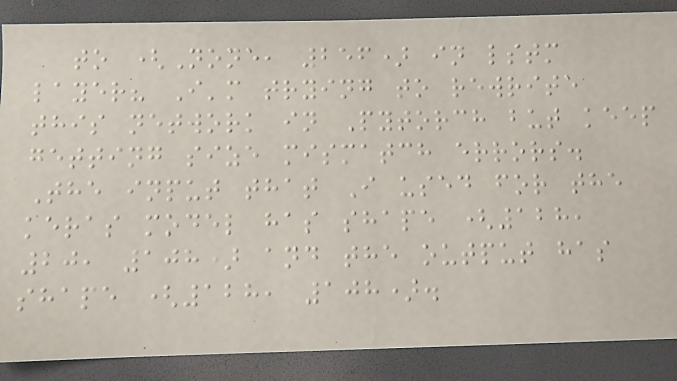to (None, 256) in lstm
layer? I'm trying to rewrite
this network in Pytorch but keep
getting size mismatch errors.
The input that I used for the
keras model has shape (128,
20, 108) and the output has
shape (128, 108).
